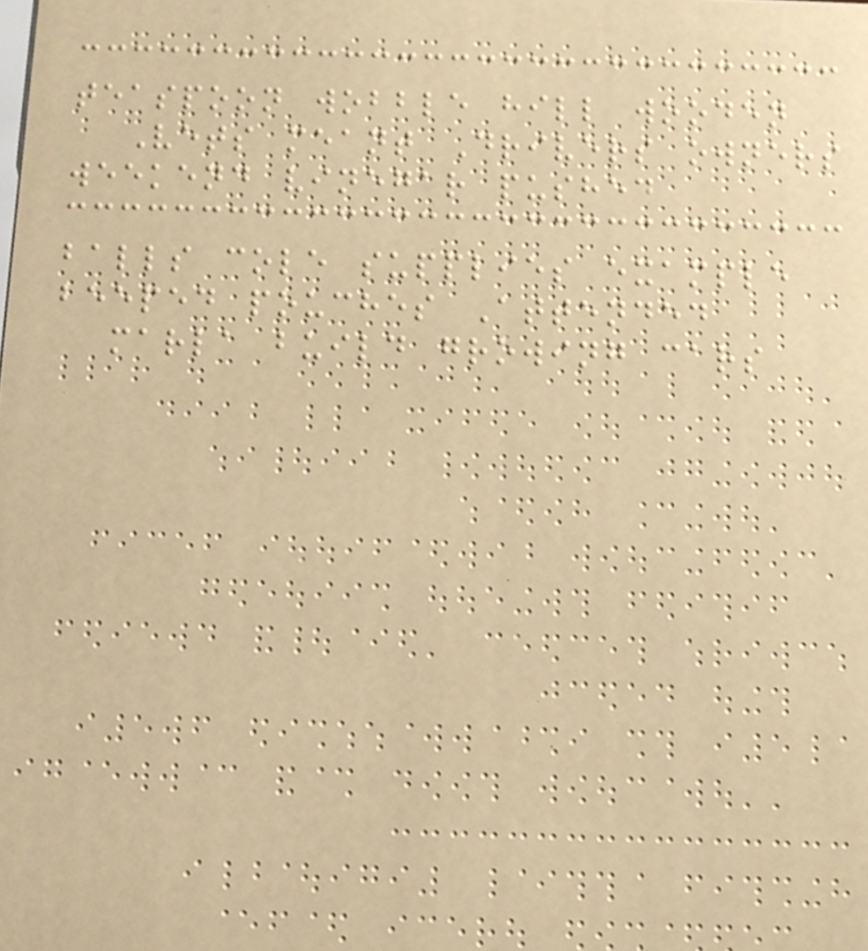teaspoon wobble hill wooden
Vets meant Drivers owners
weekend vinegar pushed
balls cole supplies example
beeped pouches Attended
marla build growing cars
